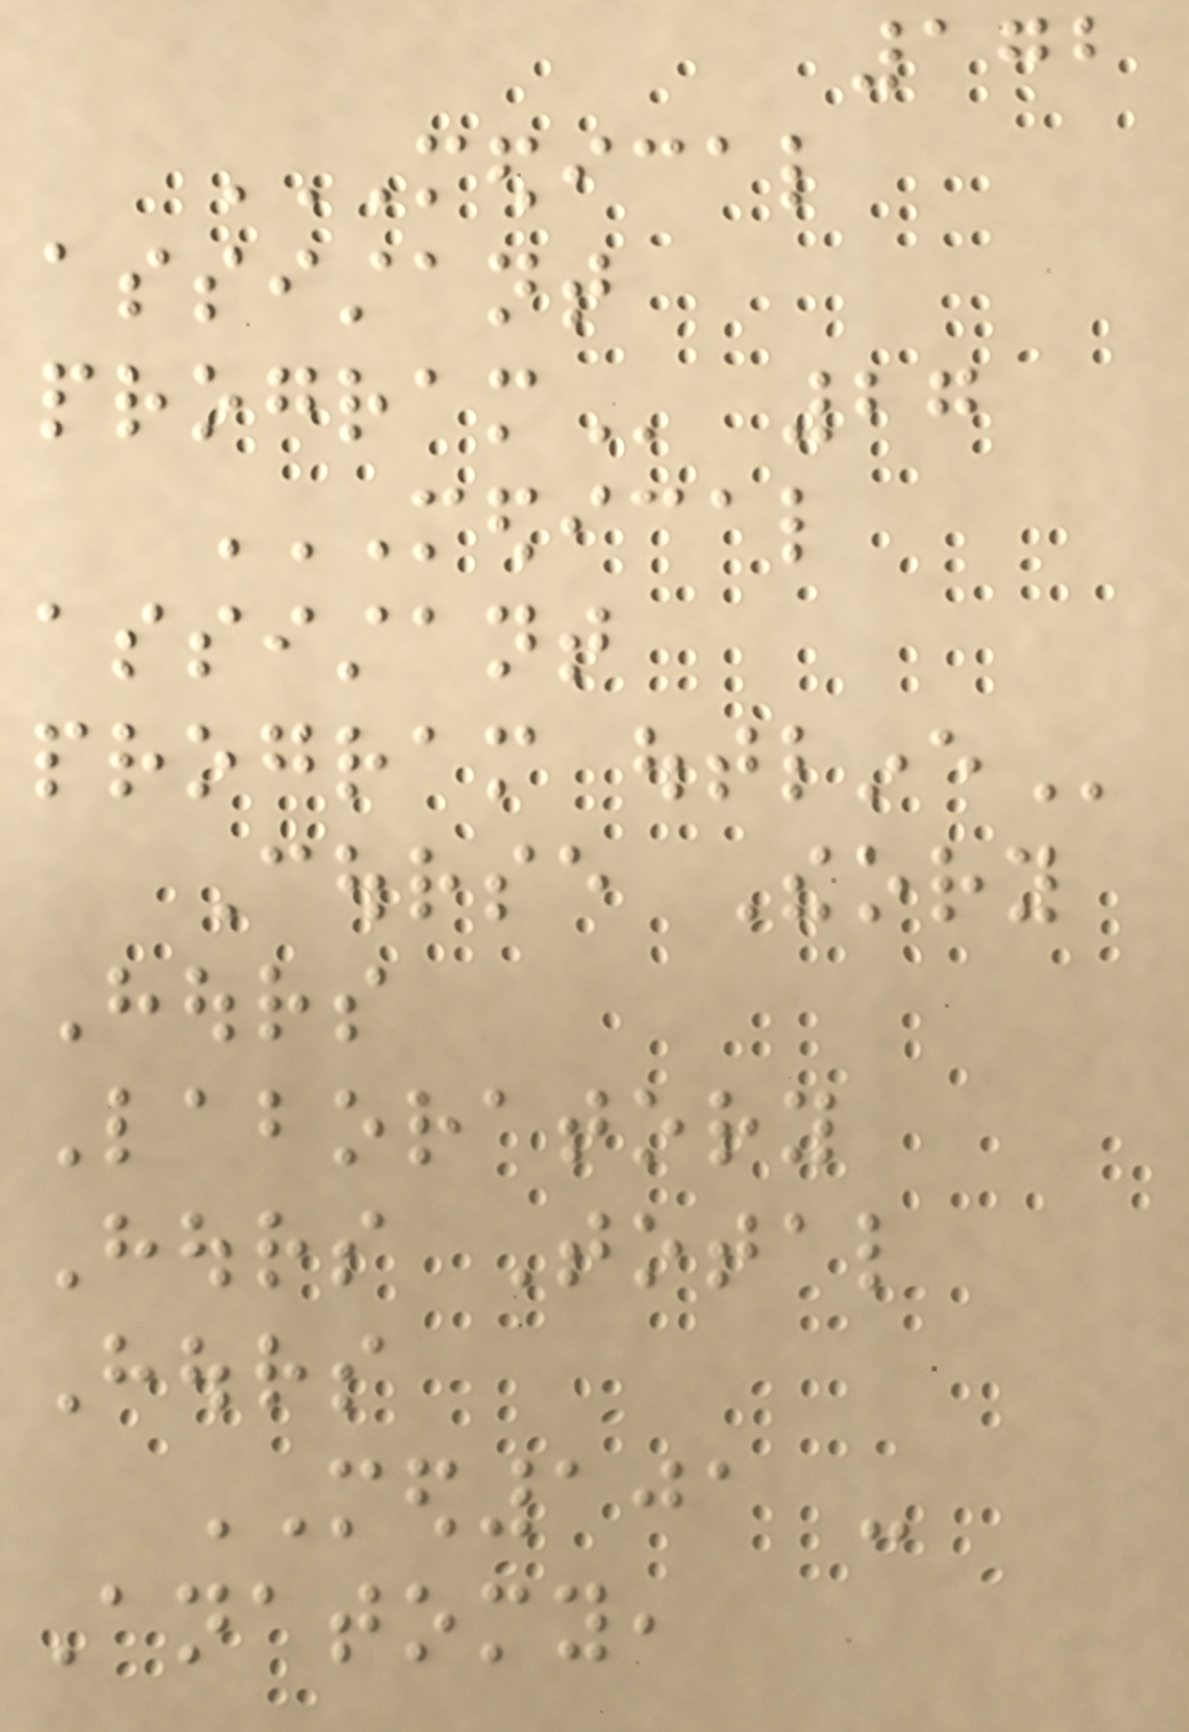172
MEDICAL
ASSISTANT
PROGRAM 27
MEDICAL
ASSISTANT
PROGRAM OUTLINE
Course Theory
Hours
Laboratory
Hours Total
Hours
MED101 -
Anatomy,
